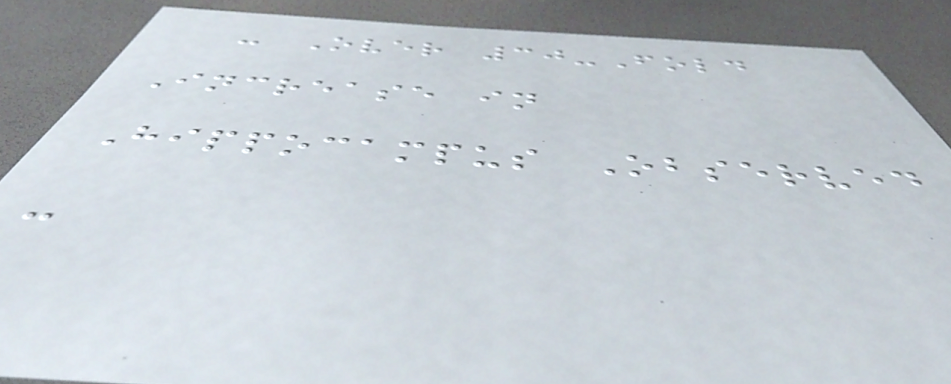- Over 30-Fold
Increase in
Hippocampus Observed
-
